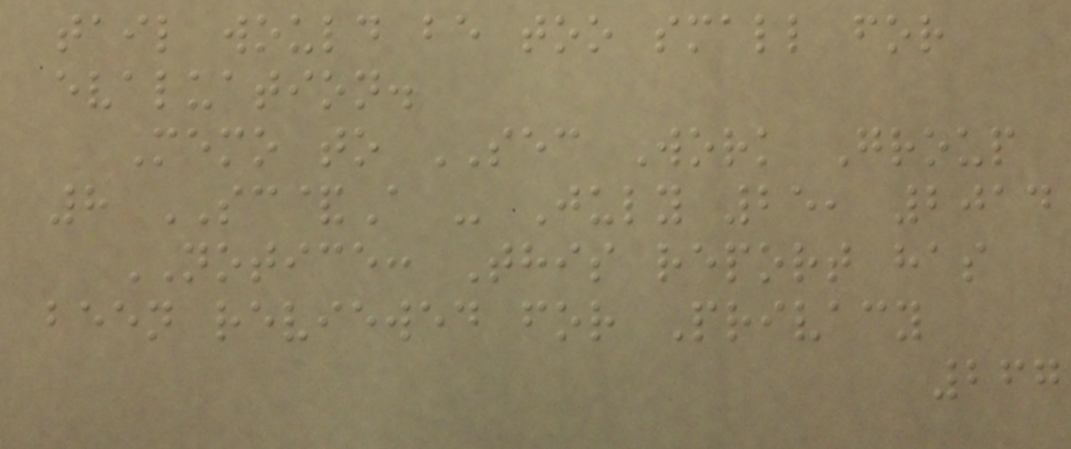tail would be too small for
evaluation.
Memo to SEC Work Group
8 SC&A - July 25, 2014
NOTICE: This report has
been reviewed for Privacy
267
